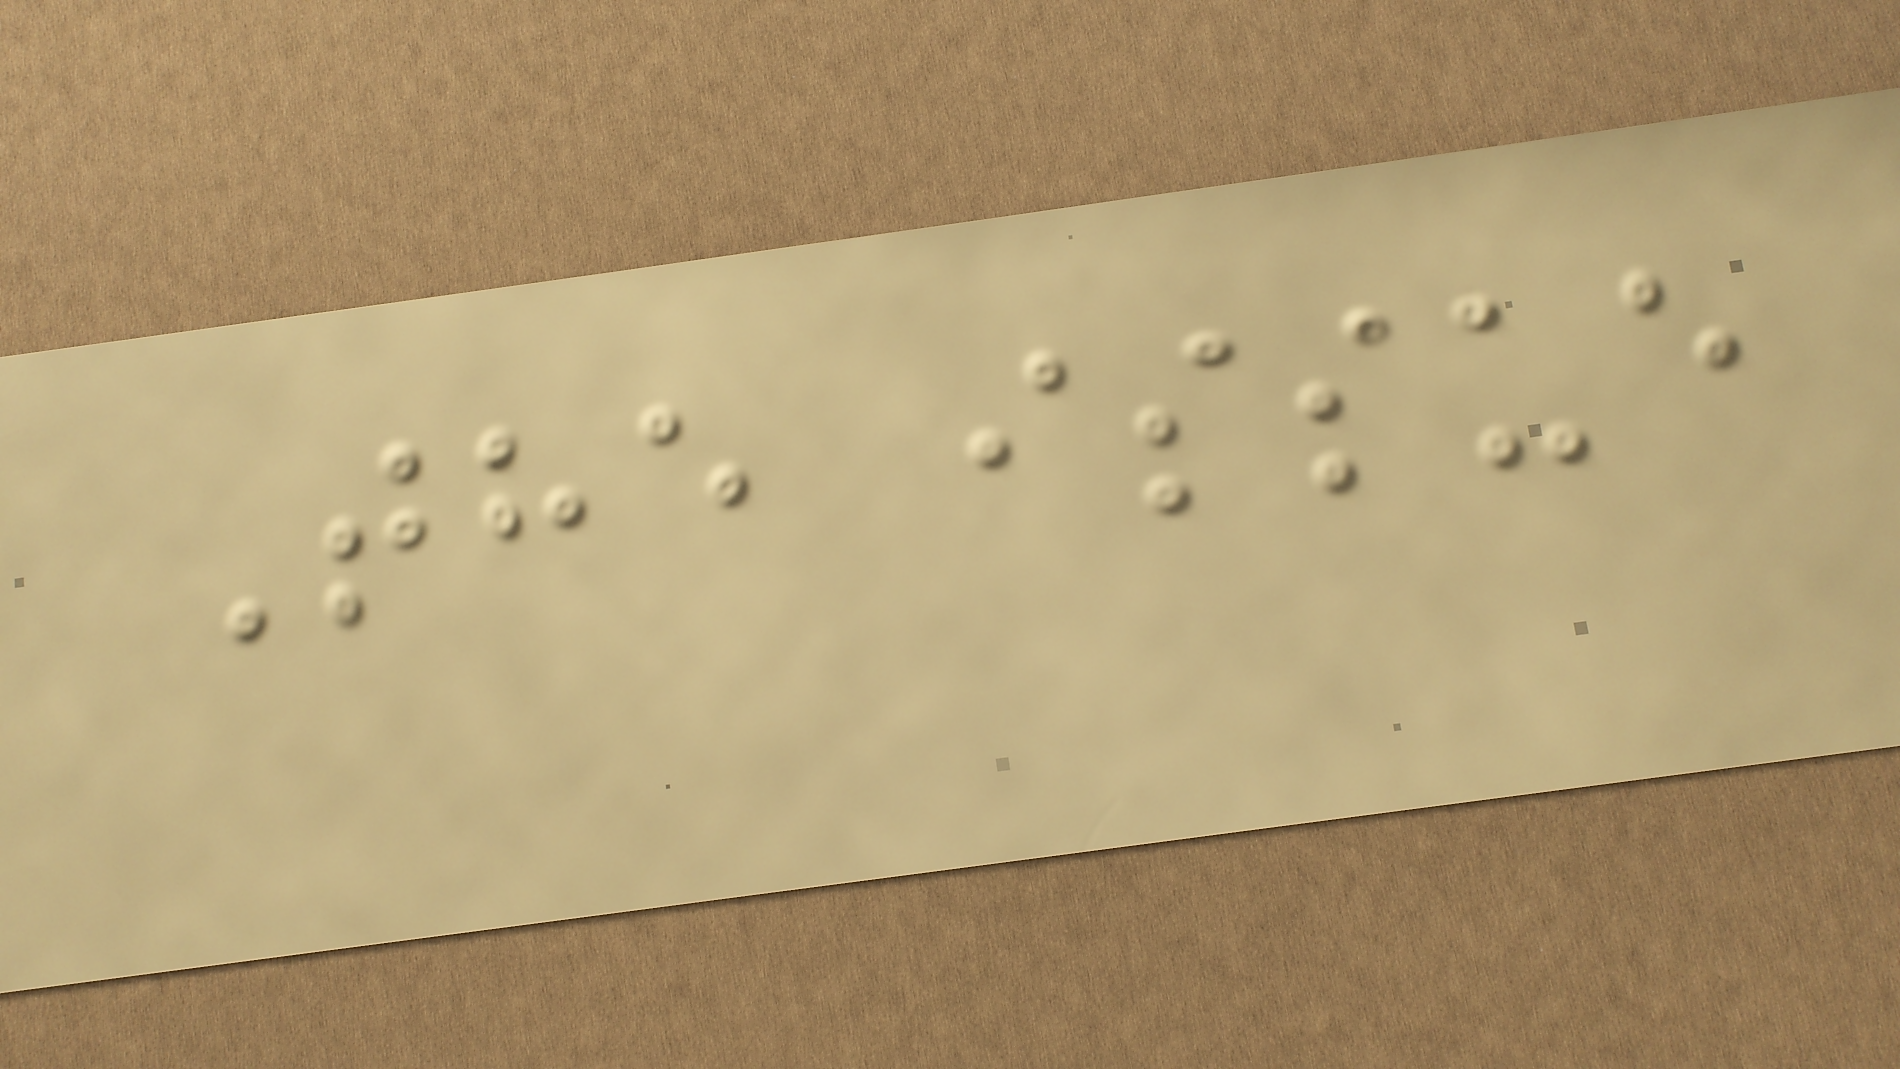The issue
